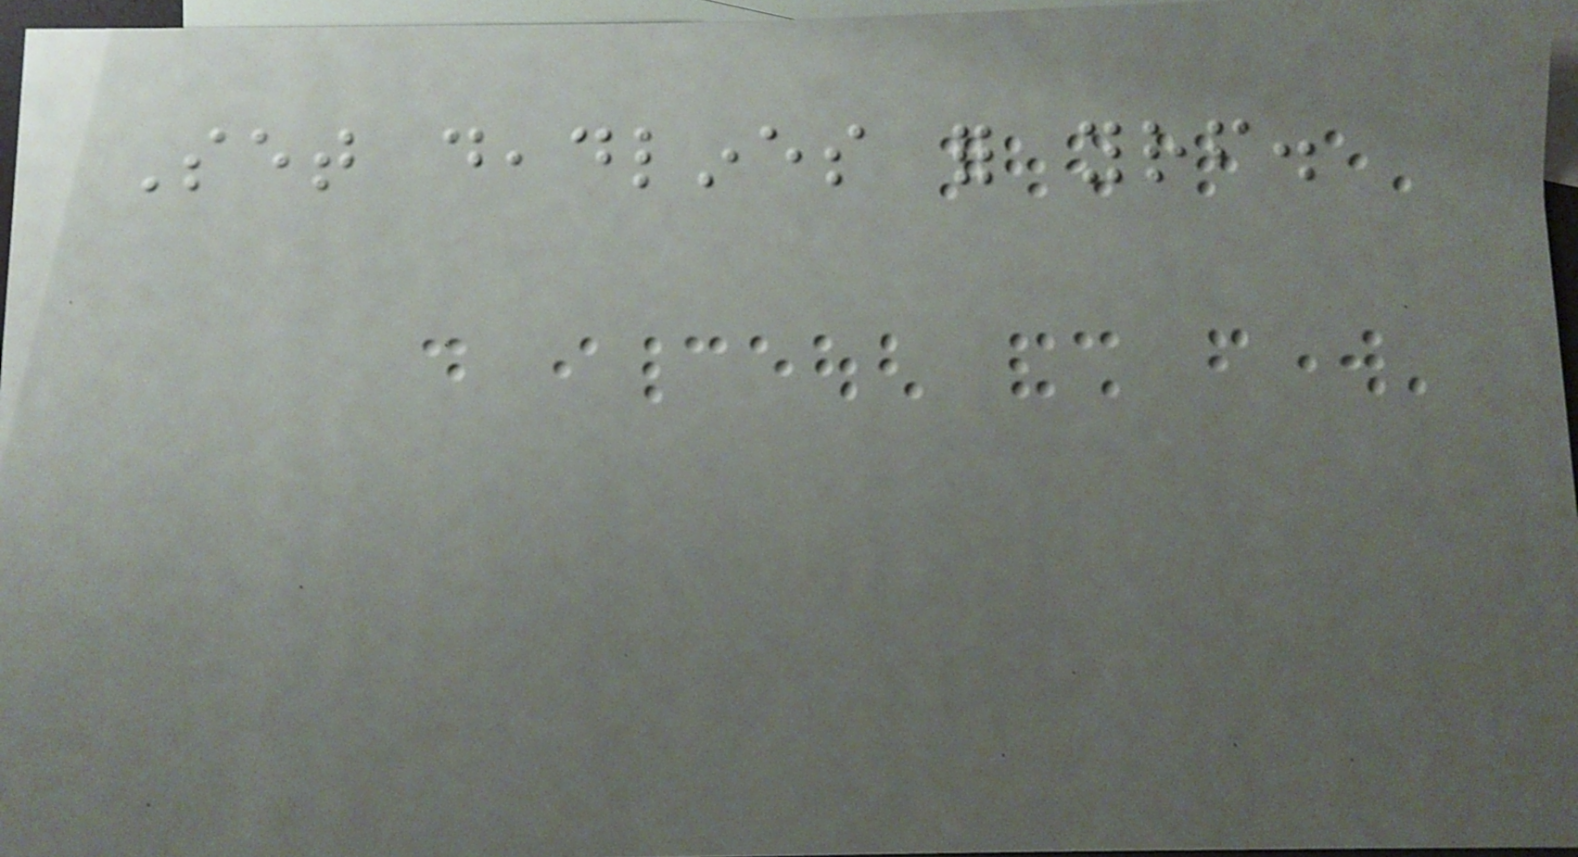Set deadlines for yourself.
